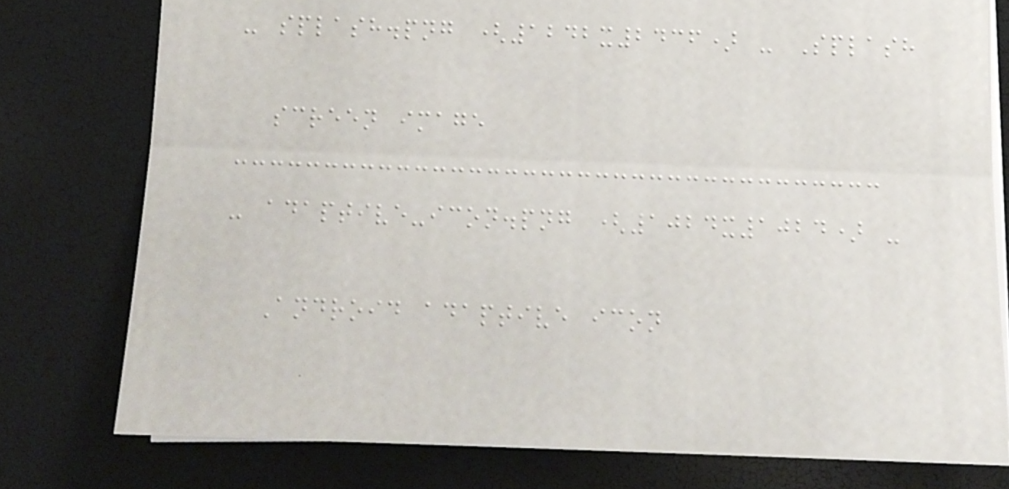- splash.png (1242x2436) - Splash
screen image
- adaptive-icon.png (1024x1024) -
Android adaptive icon
